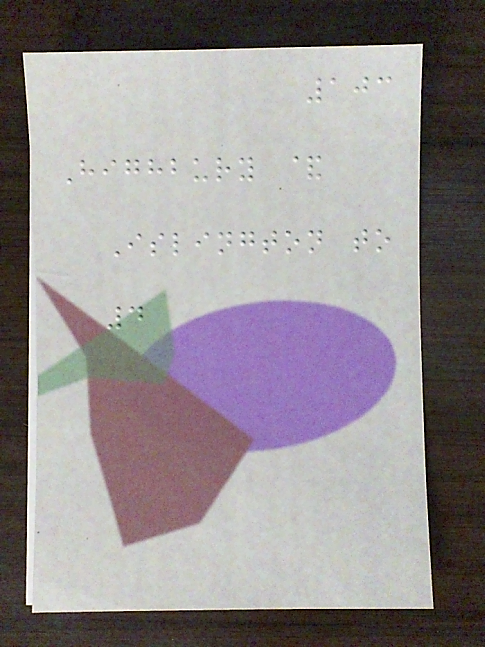103
Highbury &
Islington to
4
